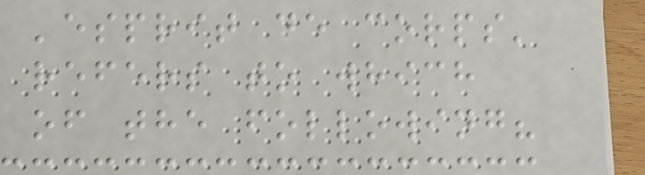'esprit de corps'
refers to which
of the following?
